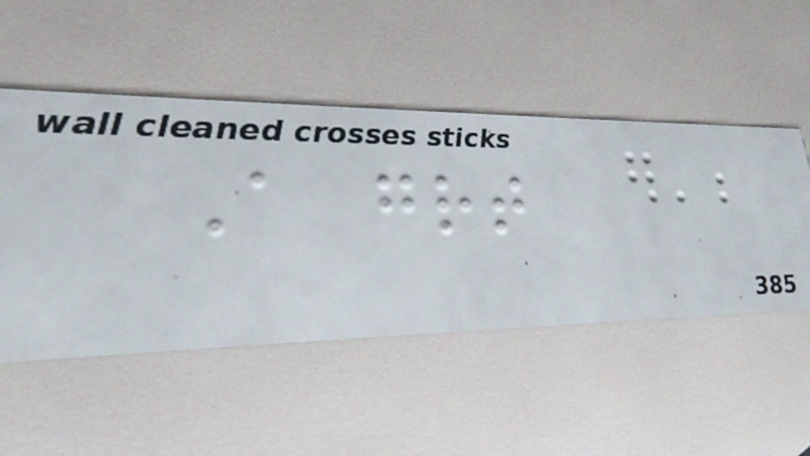A great
